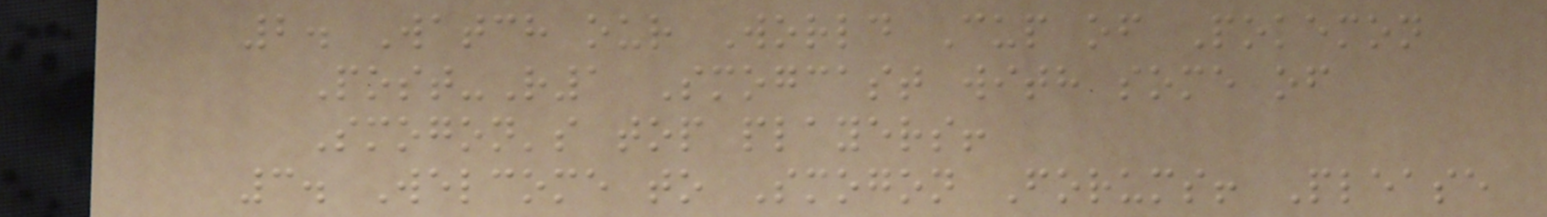2. Watch our World Cup of Pokemon
Post-R1 Smogcast with some of
Smogon's top players!
3. Welcome to Smogon Forums! Please
